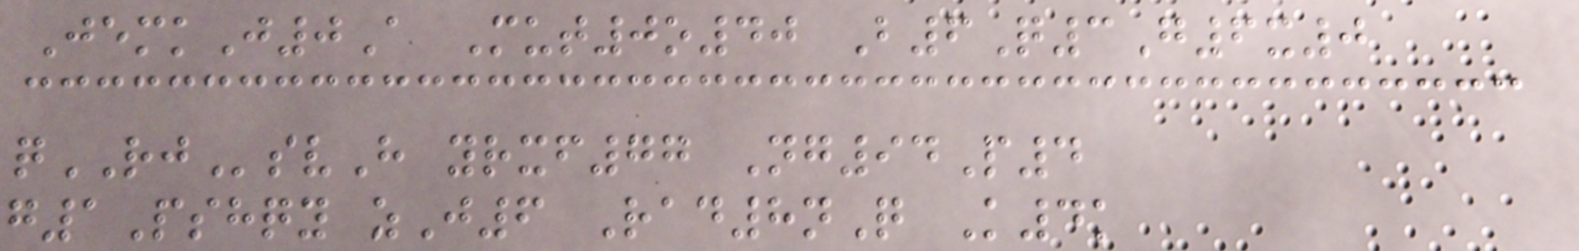JemkJ0A Mut0o40 B6Q3G6x0
qRJsvH yrxf77 Ng94P4
g1Pshqy zJ6 Rad8nQ K4k
